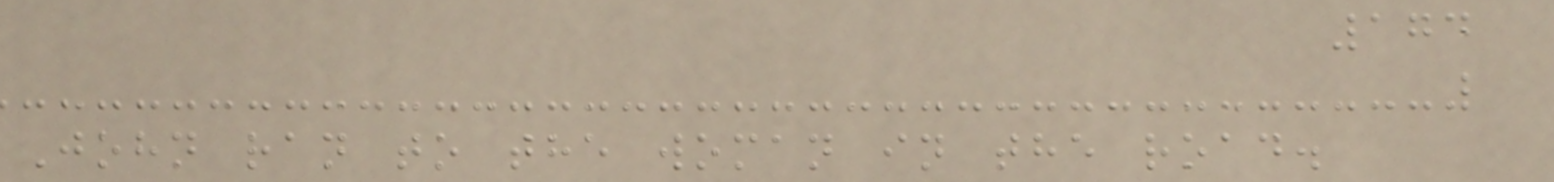174
John ran to the woman in the road.
